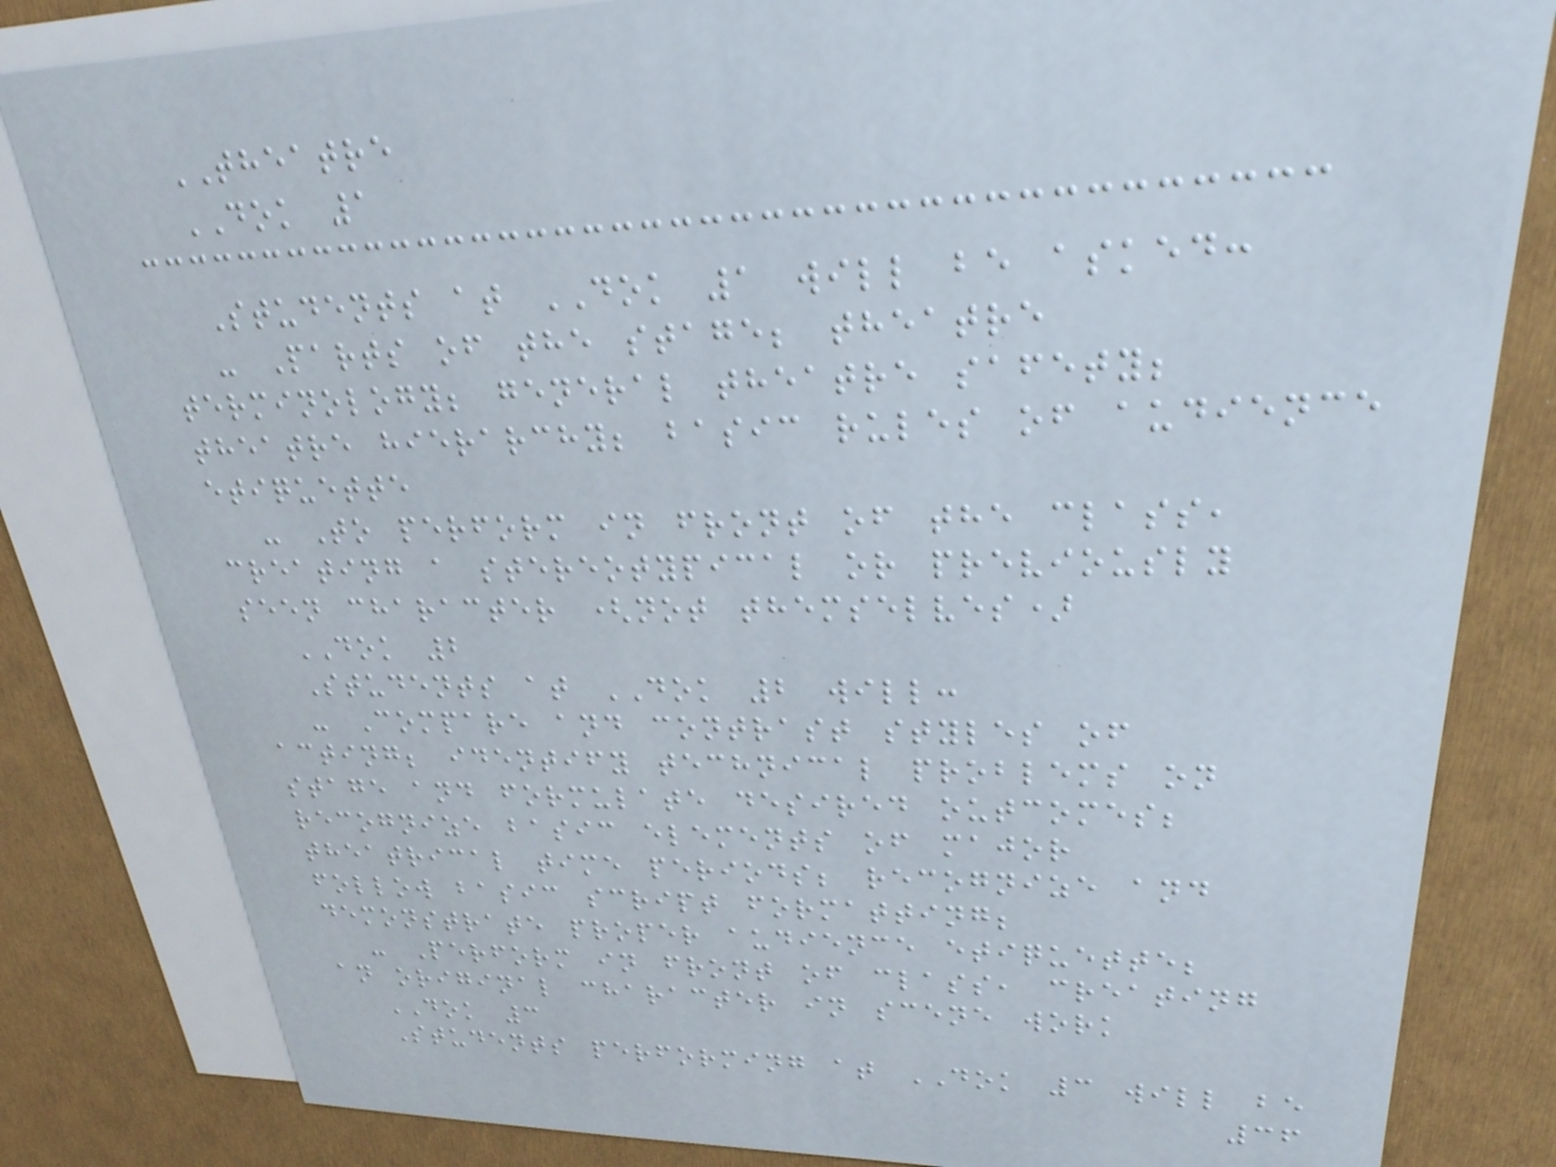THEATRE
DOK 1
Students at DOK 1 will be asked:
- Parts of the stage; theatre
terminology; general theatre safety;
theatre hierarchy; basic rules of audience
etiquette
- To perform in front of the class,
creating a stereotypical or previously
seen character (not themselves)
DOK 2
Students at DOK 2 will:
- Compare and contrast styles of
acting; identify technical problems on
stage and formulate desired outcomes;
recognize basic elements of major
theatrical time periods; recognize and
follow basic script formatting;
demonstrate proper audience etiquette;
- Perform in front of class, creating
an original character in scene work
DOK 3
Students performing at DOK 3 will be
36
